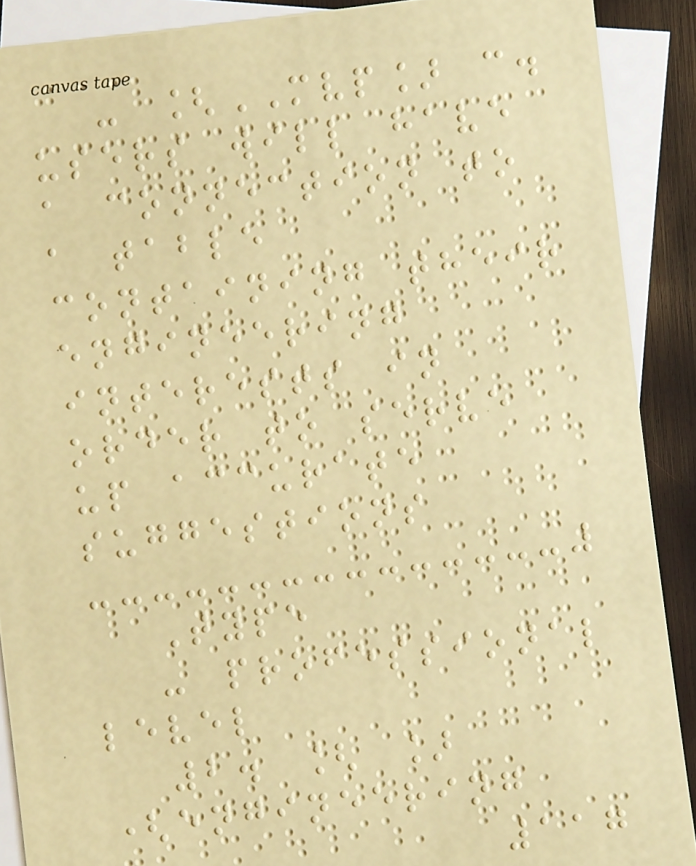- [MVP] c.
users will have
a connection to
a table
containing their
engineering
interests in
order to serve
up accurate
suggestions
Type
- professional
level
2. [ ]
(engineering
117
